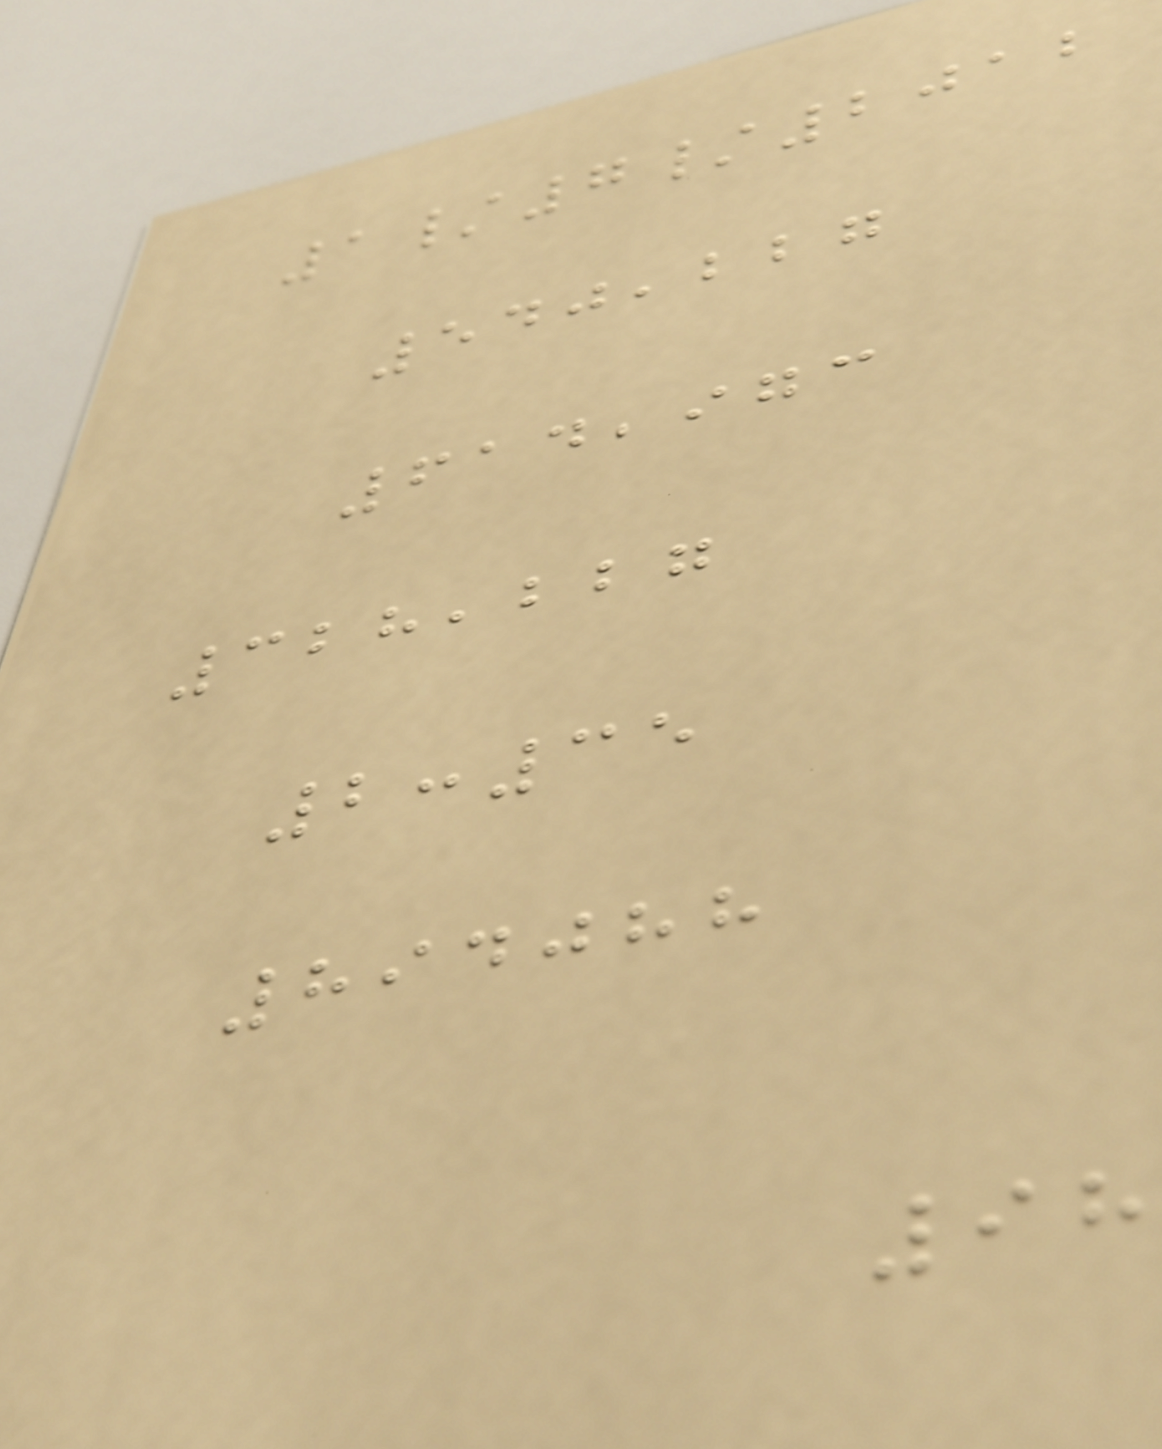1/7/2012
540,227
614,973
328,227
2:35
894088
98
